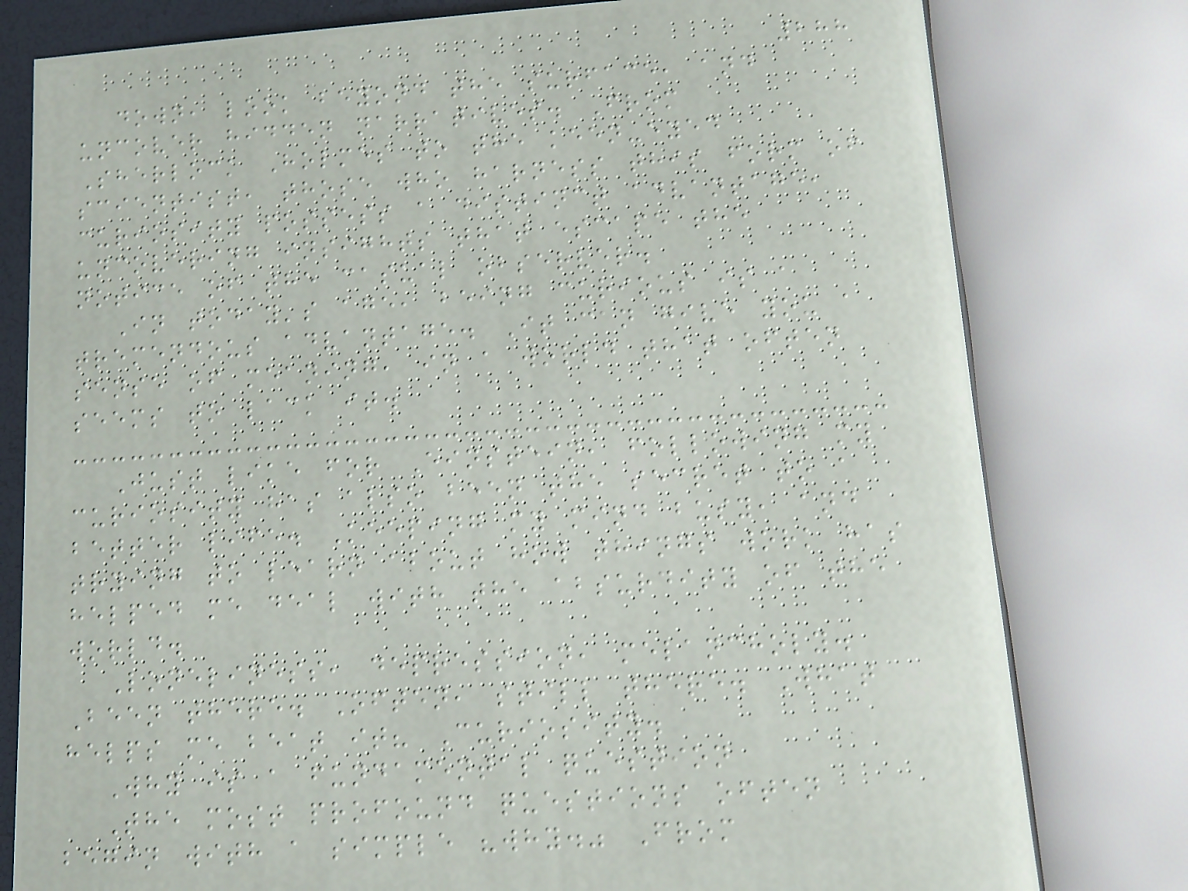288
down, look beyond the surface, and
uncover hidden narratives. From
Sherlock Holmes to the keen-eyed
scientist, those who harness this form of
curiosity possess a distinct advantage,
uncovering insights that escape the
notice of the casual observer.
In today's age, being curious is a
tremendous advantage. It can give you a
sense of meaning, in a world that often
seems to lack it.
Just like for Einstein, following my
curiosity has also been the secret to a
better life. Keeping my mind busy, and
trying to learn about how things work has
helped me deal with the absurdity of the
world.
Loneliness, depression, melancholy.
Been there. Often, still there. What
helps me beat it? Curiosity.
Why is a fundamental question
The most profound questions often
begin with a simple "why." From
